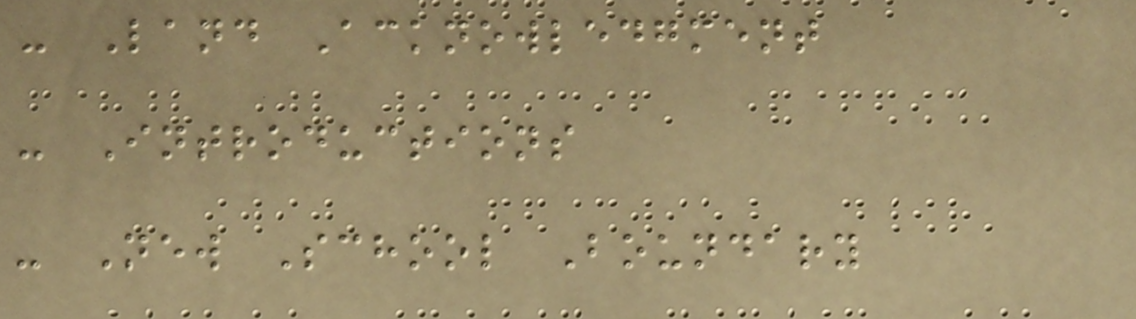- Land Acknowledgment
- Introductions
- New School Boundary
